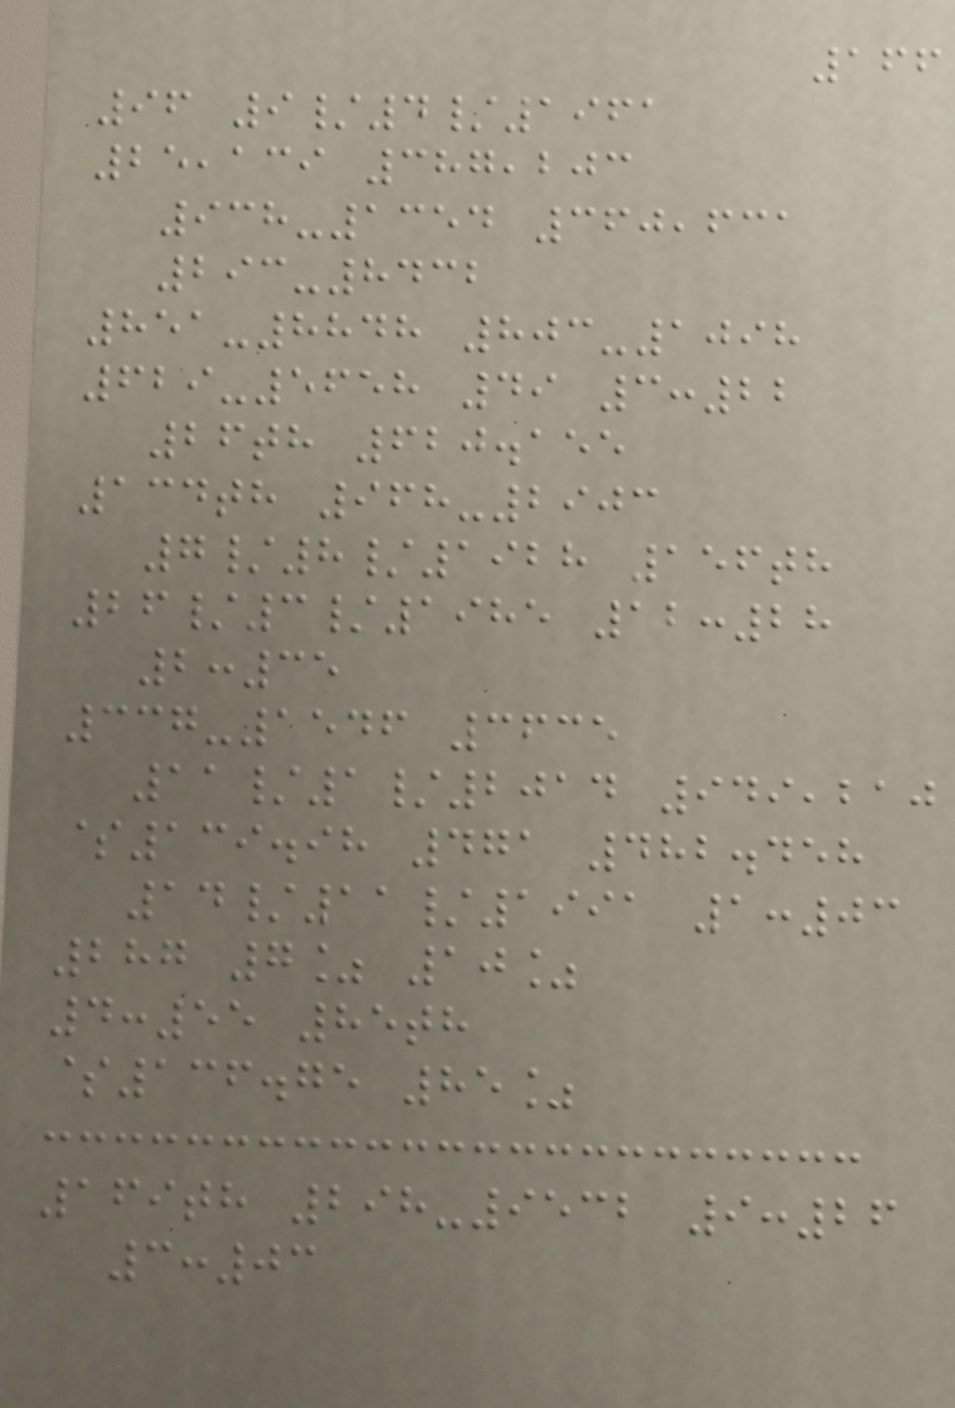166
96 9/4/1961
25,139 387,203
938-1354 360,631
293-8432
851-8848 803-1098
629-5658 49 3:22
26th 620.155
134th 968-2903
7/8/1928 156th
26/3/1985 12:28
2:35
337-1546 3635
11/1/2014 949,210
$139.98 471 482.458
14/11/1991 1:03
287 7% 10%
4:55 85th
$136.75 85%
169th 298-9532 9:26
3:03
